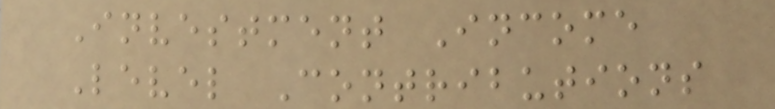Investment Income
Level Contributions
